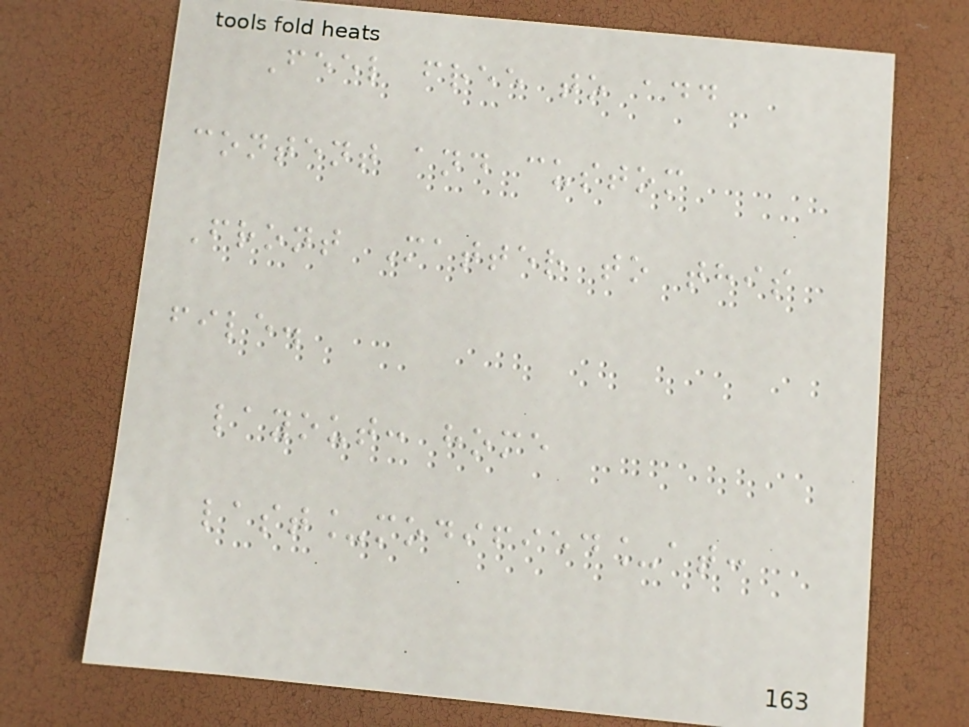Feel free to add
content and custom
Front Matter to this
file.
layout: home
last_modified_at:
